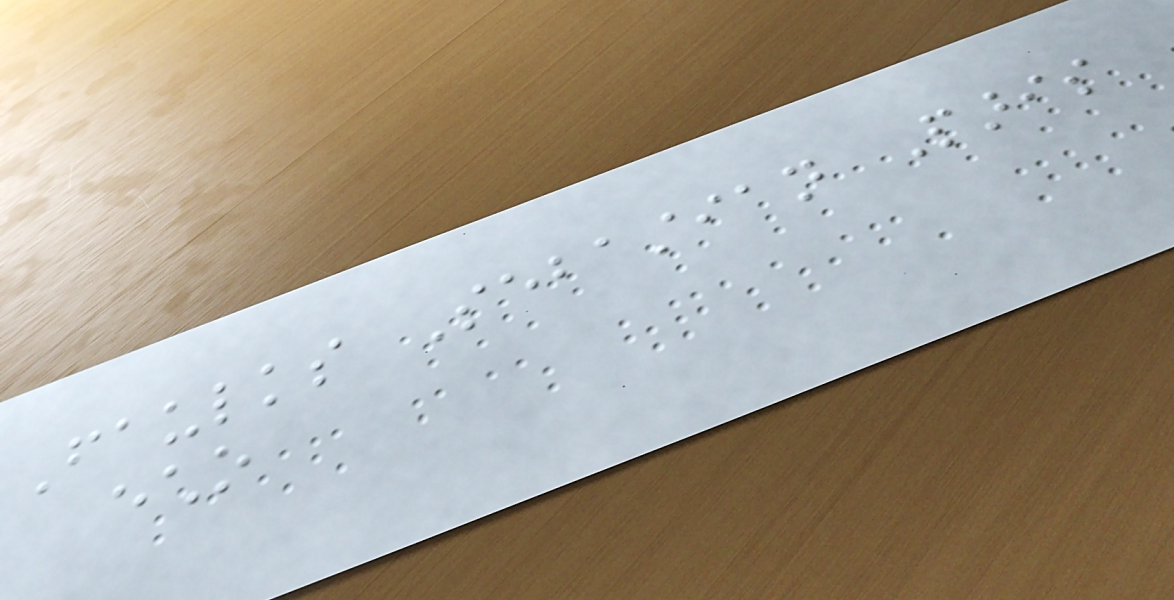Faulks Sebastian Paris
echo
